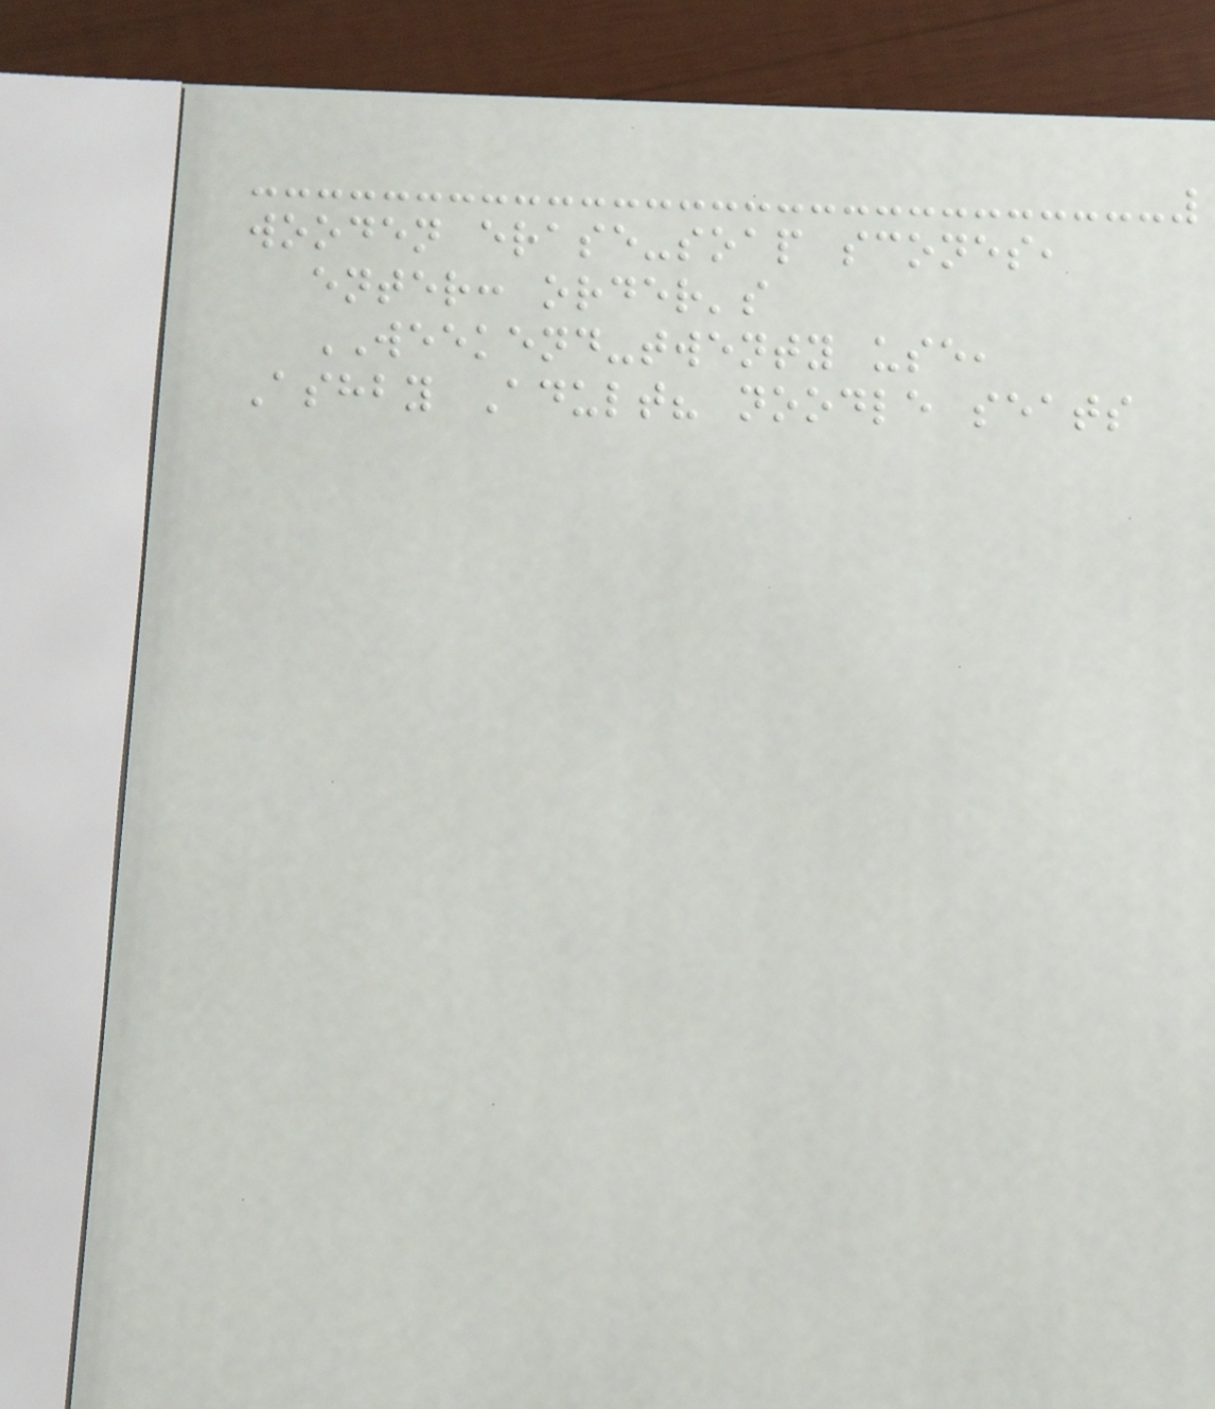wooden erase-soap scones,
enter: order's
WEEKEND-twenty use,
Ashby Adult? noodle seats
